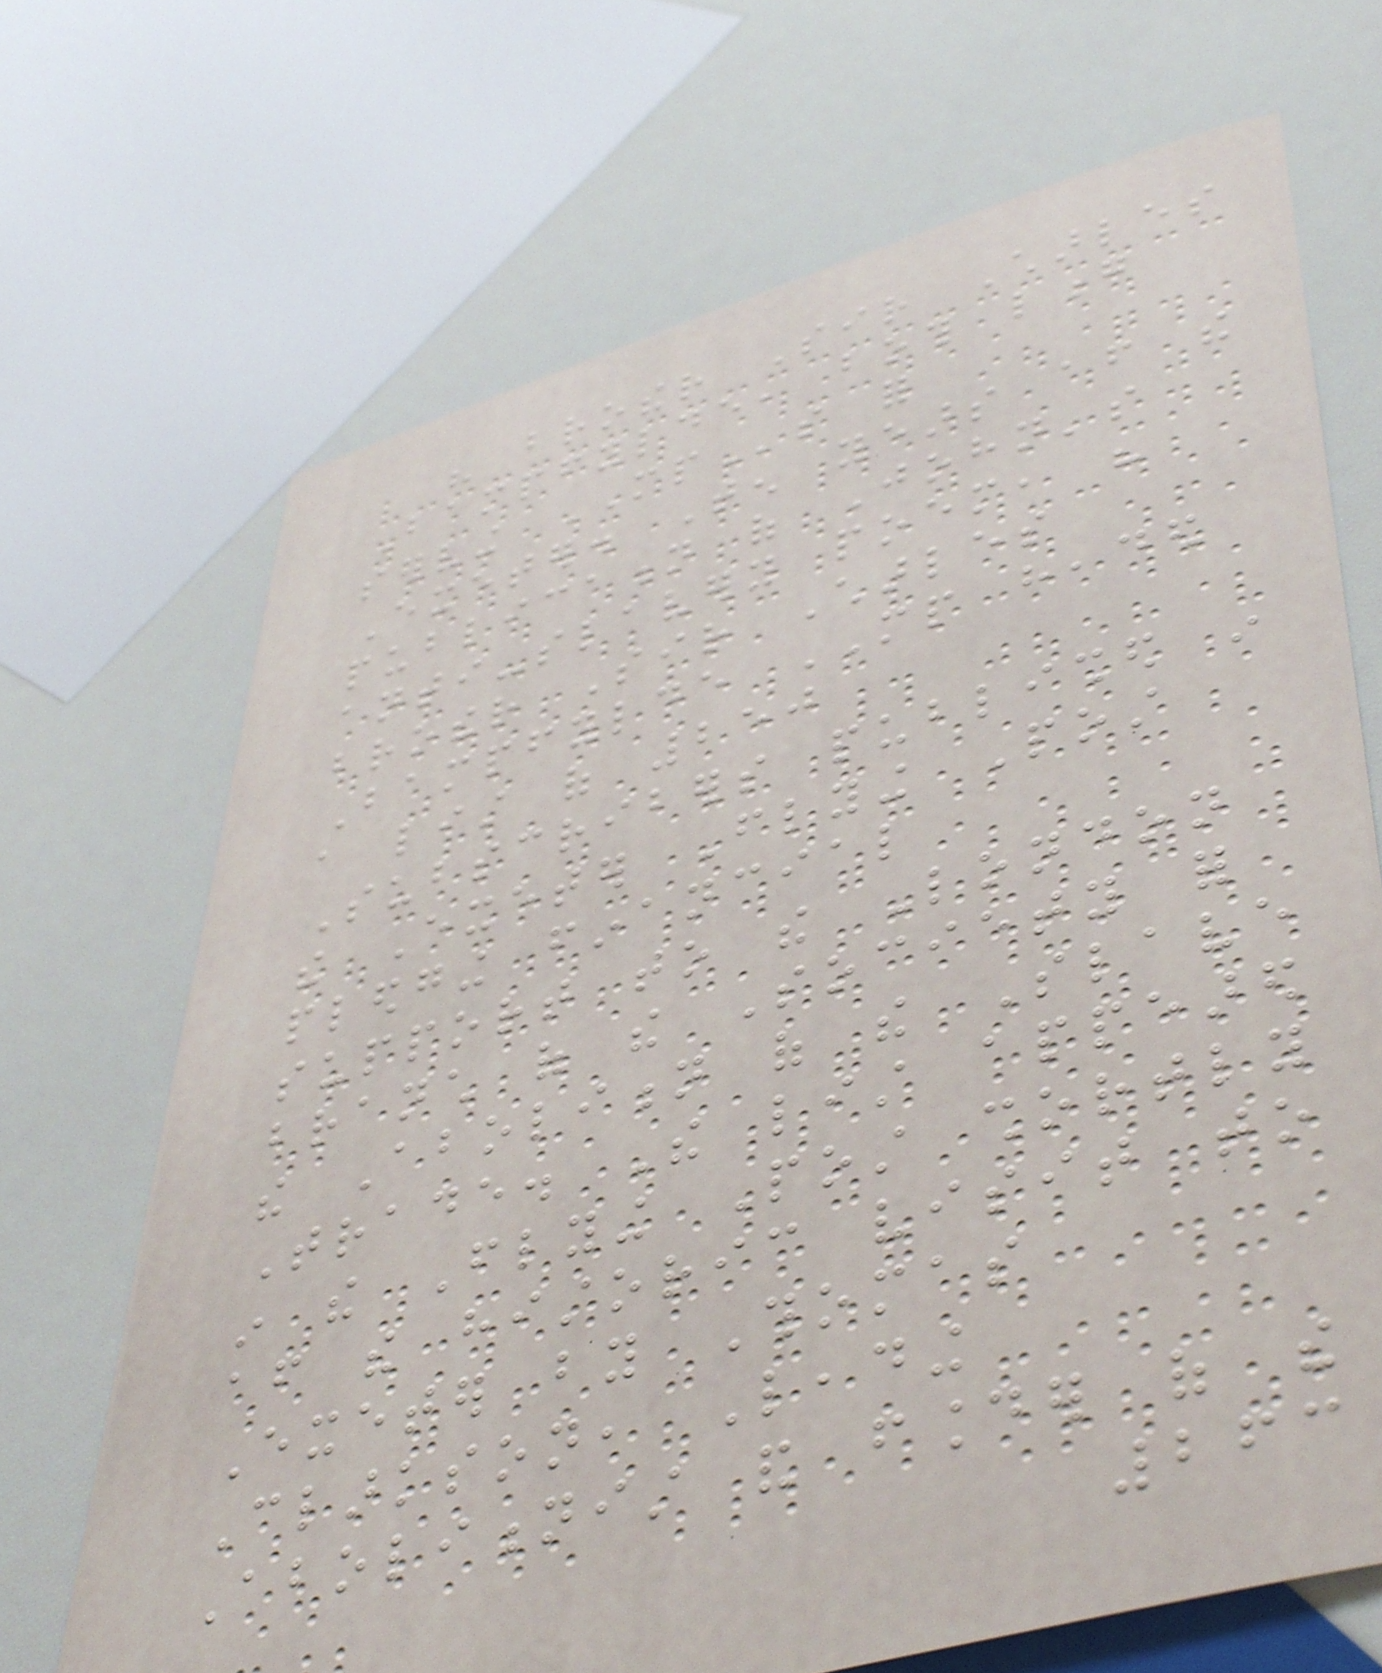his brother Sir Charles
Bampfylde, both long
serving MPs for
Exeter. Ten years after the
publication of John's
anti-slavery poem, his
brother Sir Charles
Bampfylde MP headed
a list of 250
Subscribers published in
the Exeter Flying Post
pledging financial
support to the London
branch of the Society for
the Abolition of the Slave
Trade. The list appeared
in the Flying Post shortly
after the historic visit to
Exeter by Thomas
Clarkson, Leading
Abolitionist and founder of the
263
